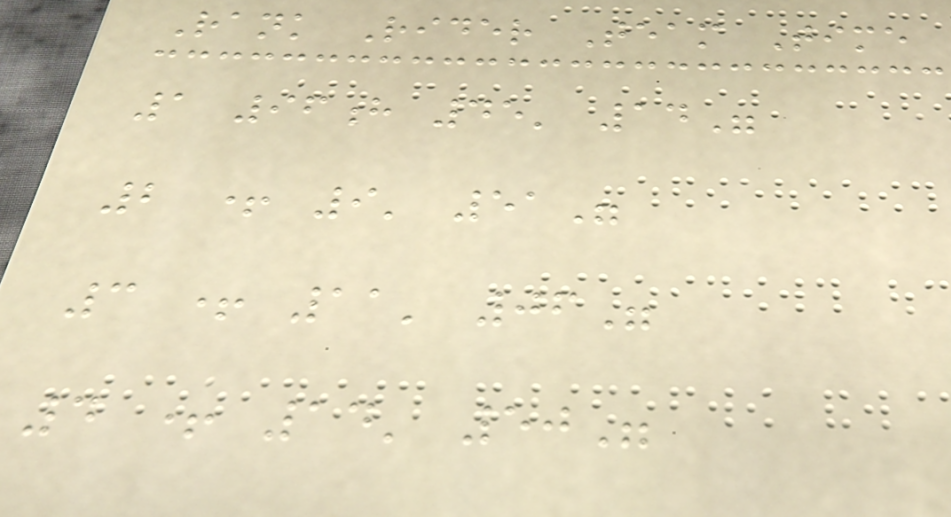Rank Rider Team Time
1 96h 45' 14"
2 + 9' 51"
3 + 11' 06"
4 + 14' 50"
